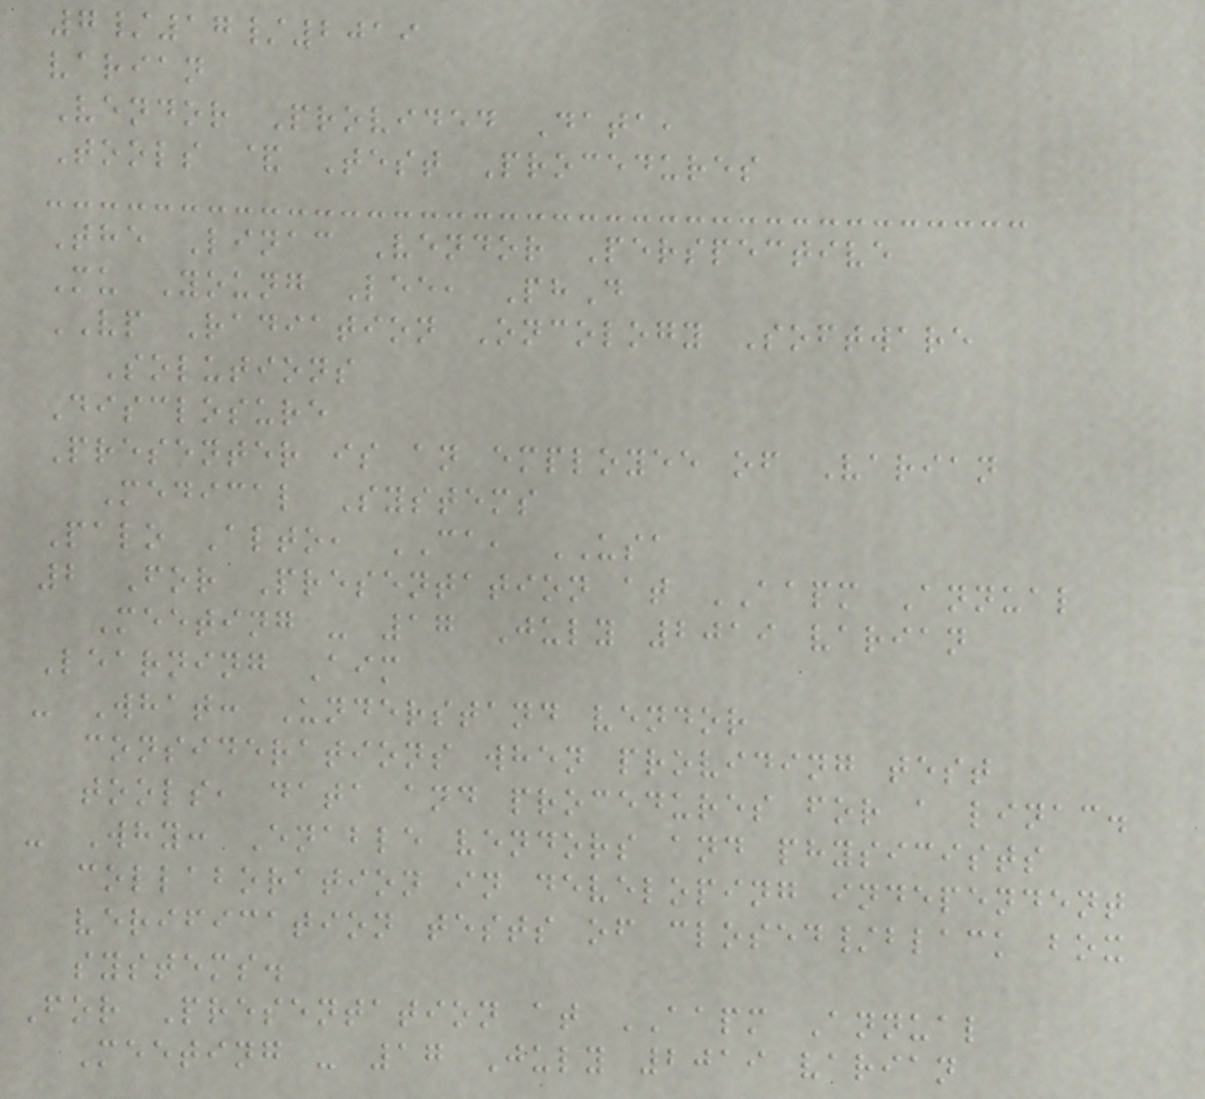7/17/2019
varian
Vendor Provided Data,
Tools & Test Procedures
The Linac Vendor Perspective
Mu Young Lee, PhD
VP Radiation Oncology Software
Solutions
Disclosure
Presenter is an employee of Varian
Medical Systems
Palo Alto, CA, USA
2 For Presentation at AAPM Annual
Meeting - 17 July 2019 varian
Learning Aim
- What: Understand vendor
considerations when providing test
tools, data and procedures for a linac.
- Why: Enable vendors and physicists
collaboration in developing independent
verification tests of closed/black box
systems.
For Presentation at AAPM Annual
Meeting - 17 July 2019 varian
